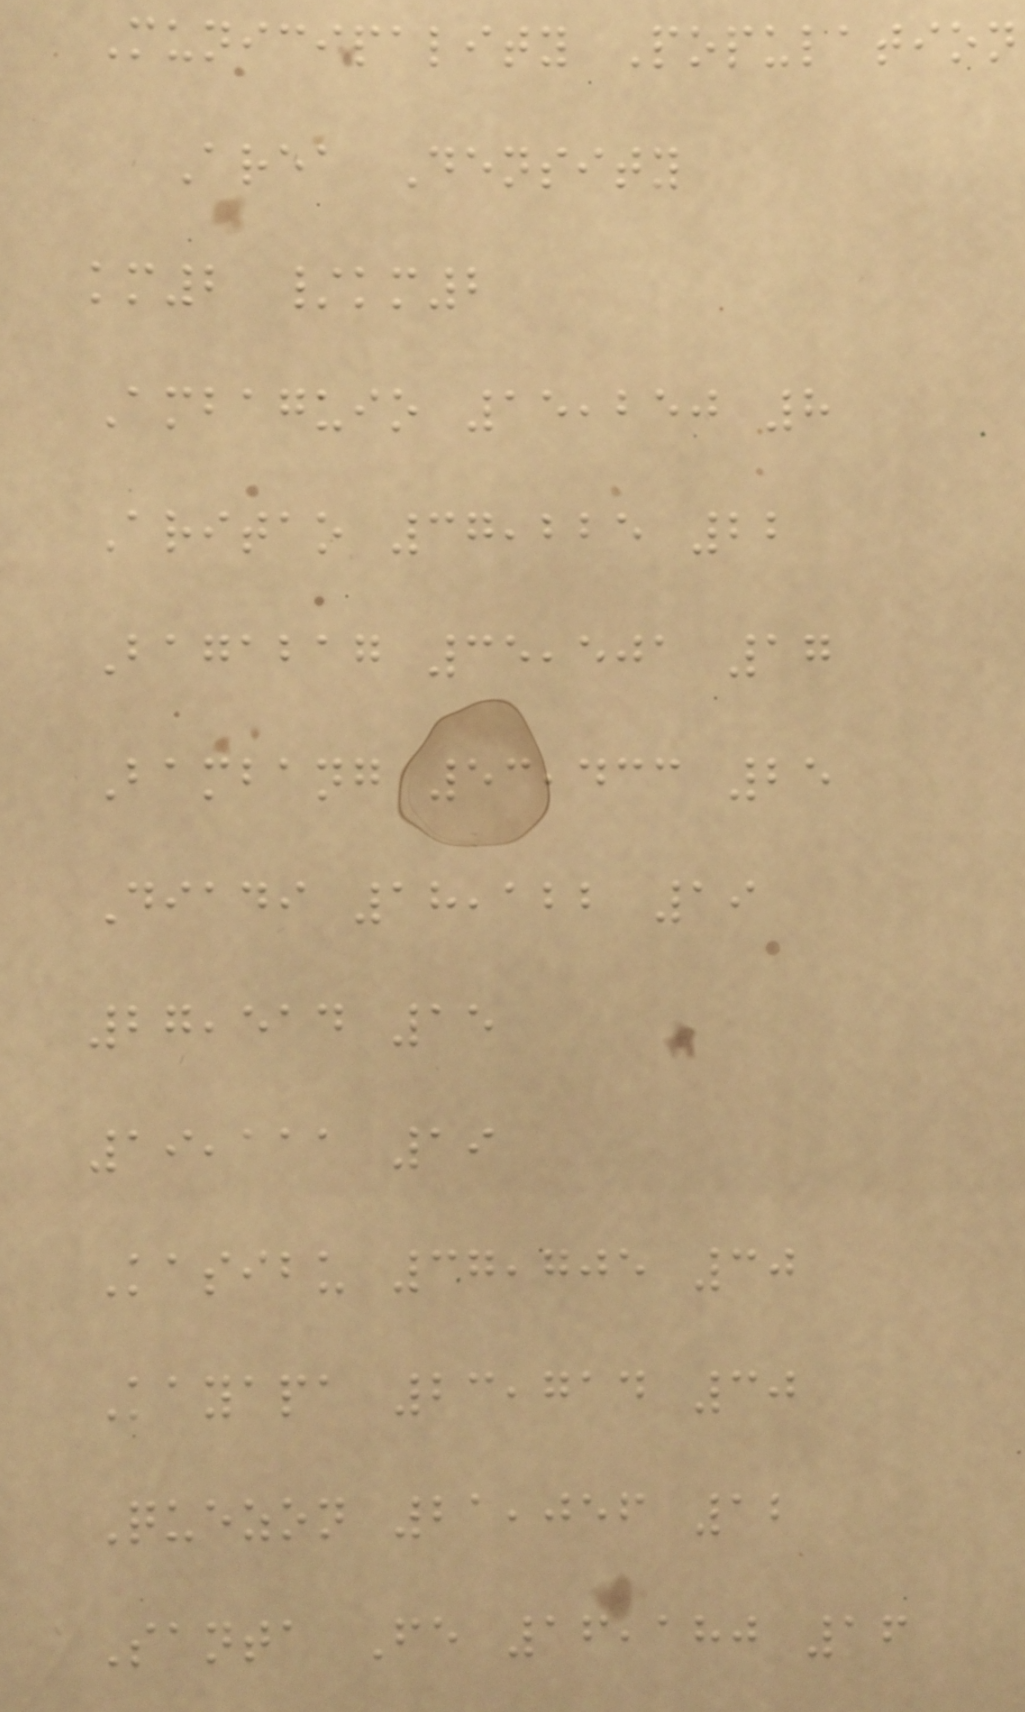Municipality Population
Area Density
km2 /km2
Ambaguio 15,250 8
Aritao 37,225 22
Bagabag 35,501 17
Bambang 53,433 25
Diadi 18,122 19
27,514 15
19,111 19
Kasibu 37,705 30
Kayapa 23,714 30
Quezon 21,056 12
Santa Fe 16,180 16
